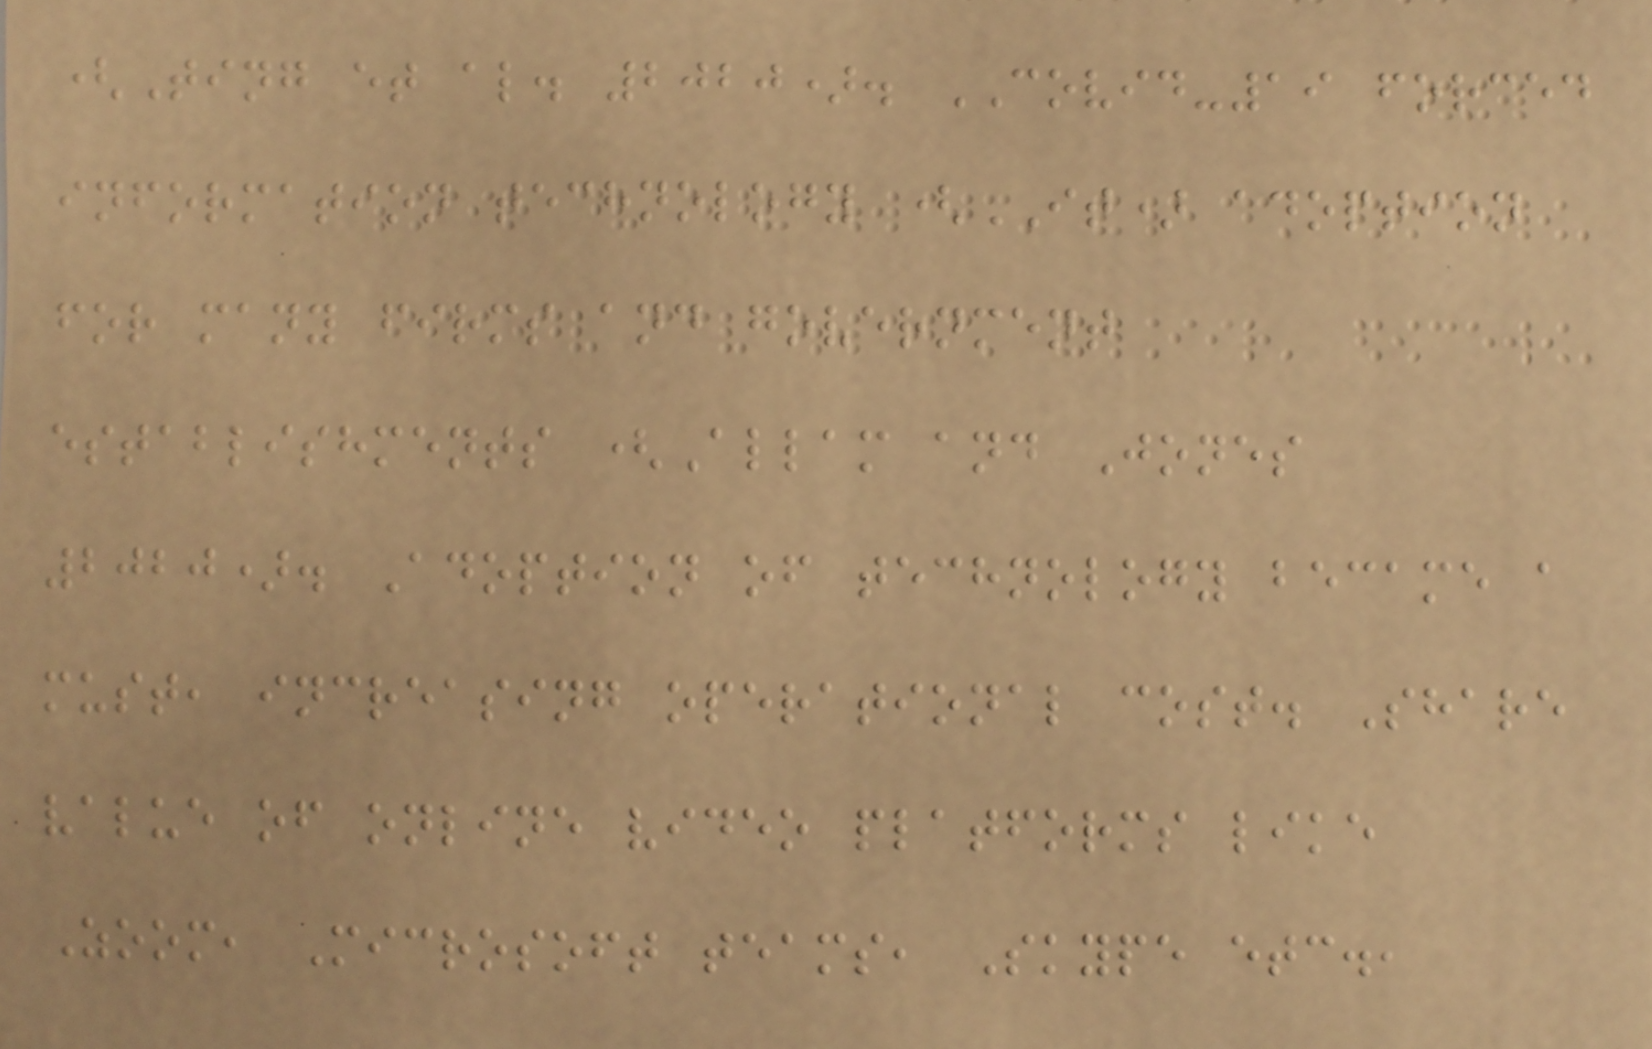(Ting et al. 2020). COVID-19 forced
information technology (IT) adoption
for many firms and government
establishments (Allam and Jones
2020). Adoption of technology became a
must, increasing operational cost. Share
value of online video platforms like
Zoom, Microsoft teams, Skype etc.,
